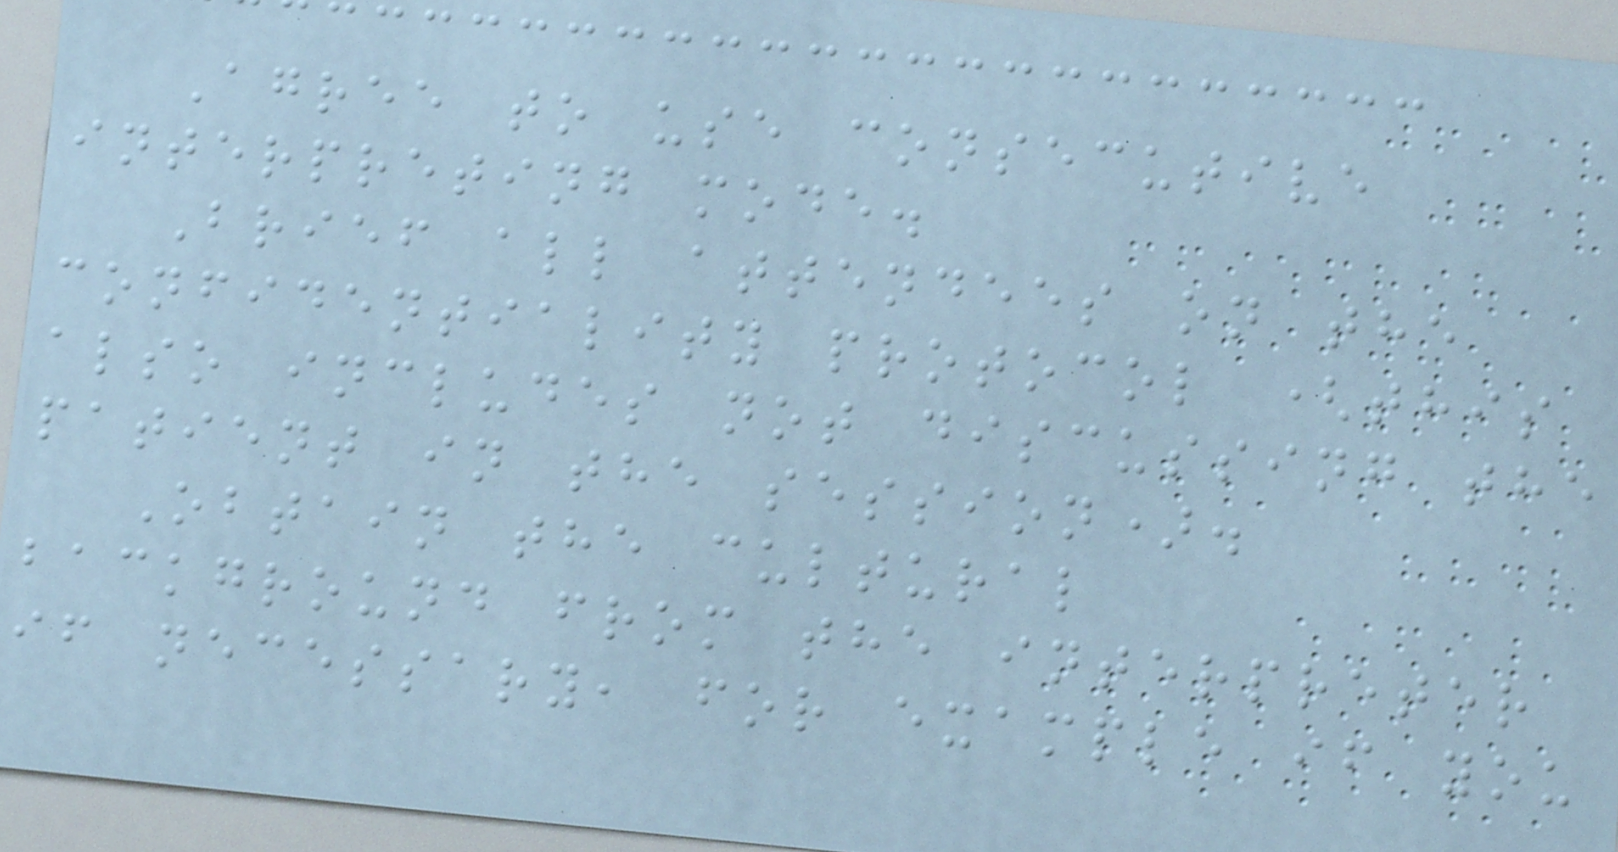Agree to use consecutive
interpreting mode.
Brief all attendees on the
confidentiality protocol (this
also includes not discussing the
patient in the session).
Obtain the cultural
background from the interpreter
if necessary, for example if you
